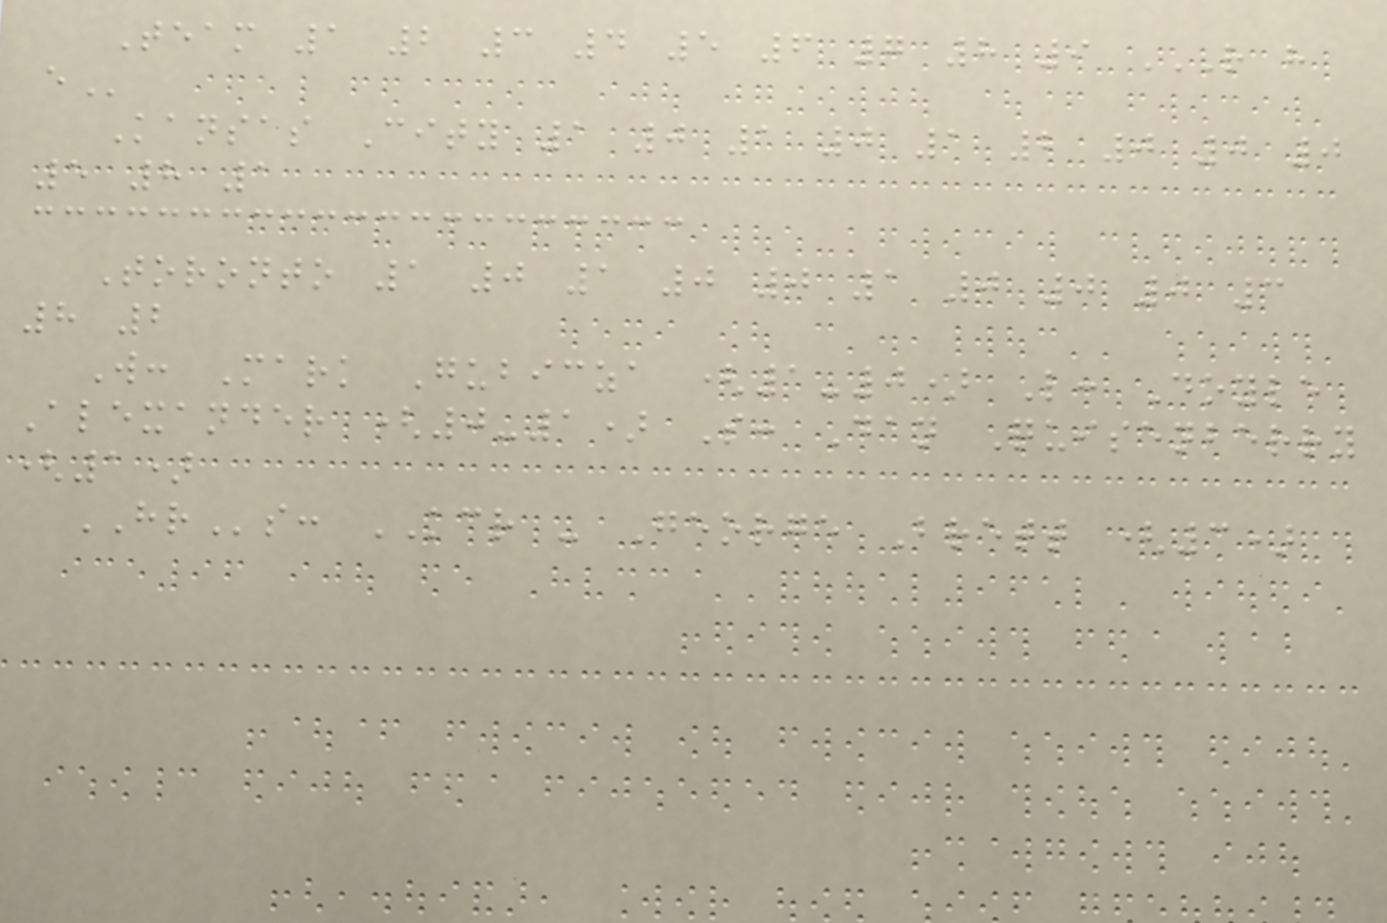Team 1 2 3 4 5 6 7 8 9 R H
E
Kansas City 1 0 1 0 1 2 0 0 0
5 8 1
Toronto 1 0 1 0 0 1 0 0 0 3
8 2
W: Mark Gubicza (1-0) L: Doyle
Alexander (0-1) S: Dan Quisenberry
(1)
HRs: KCR - George Brett (3)
